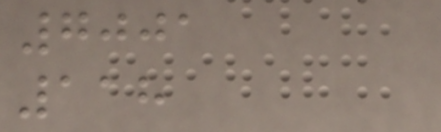7001
118
